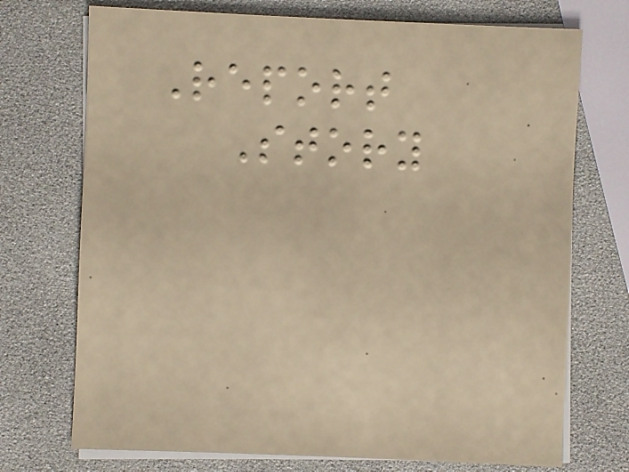Report
Story
